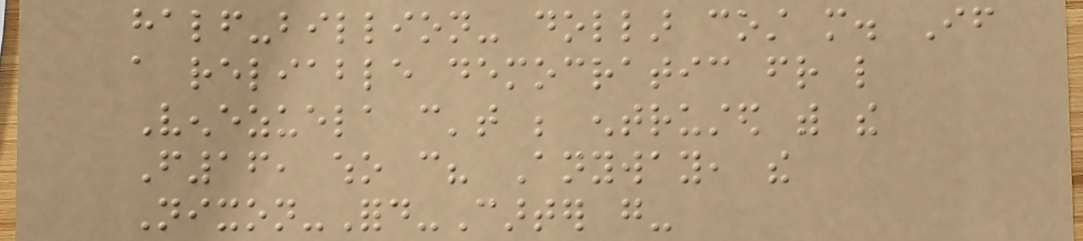half-billion- dollar cost more. If
a reliable democratic friend like
Venezuela can't be entrusted with the
F16, who can? Anyway, the
Nixon-Ford-Carter go-
